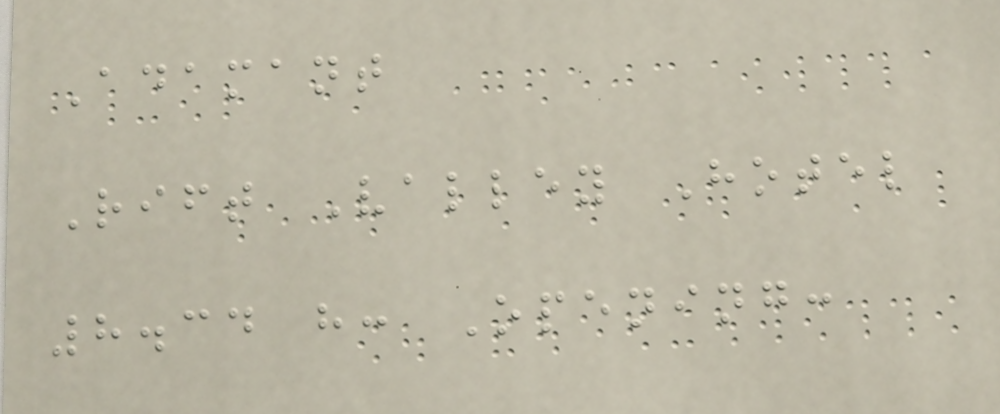Adamant
Rift Valley Hotel
8.34 h: Opening:
